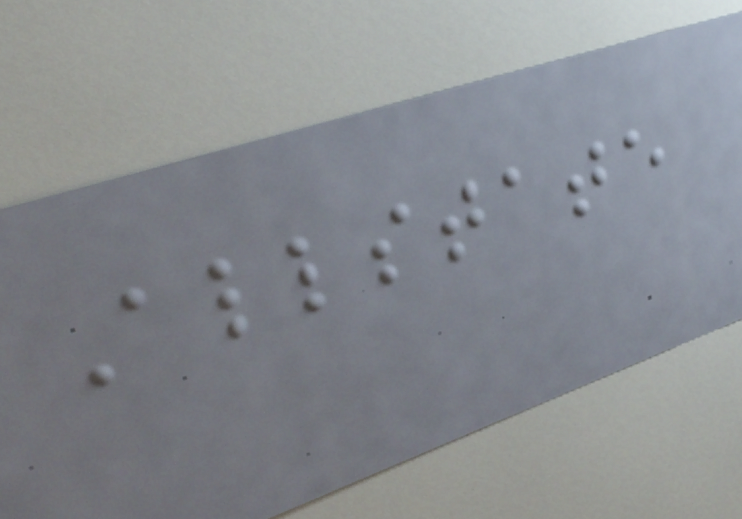Allstate
